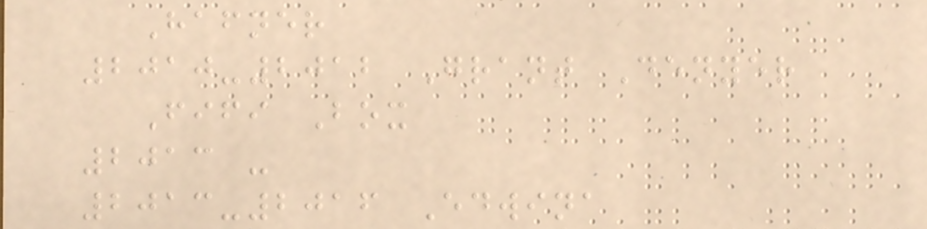Hafner
2010-2012 Grant Denyer
Fifi Box
2013 -
2013-2016 Edwina
